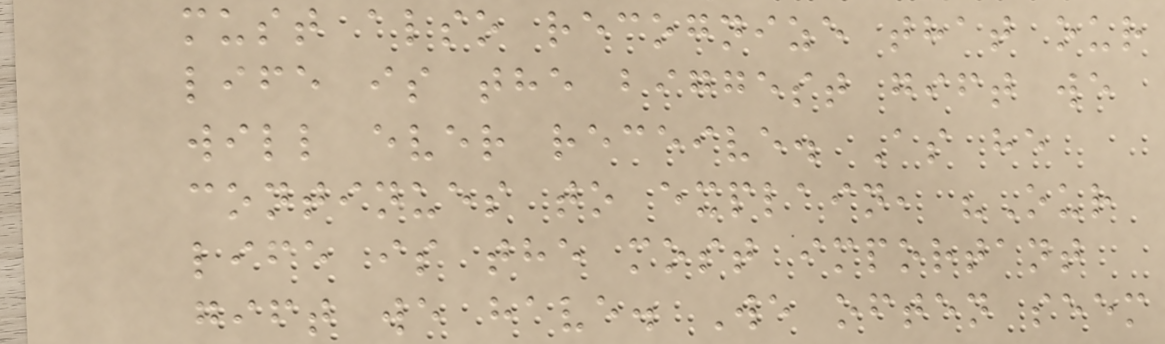must also recognize that our
life is the biggest gift we
will ever receive. As he
continues to explain, "Our
life is the most important
gift we have. We often seem
